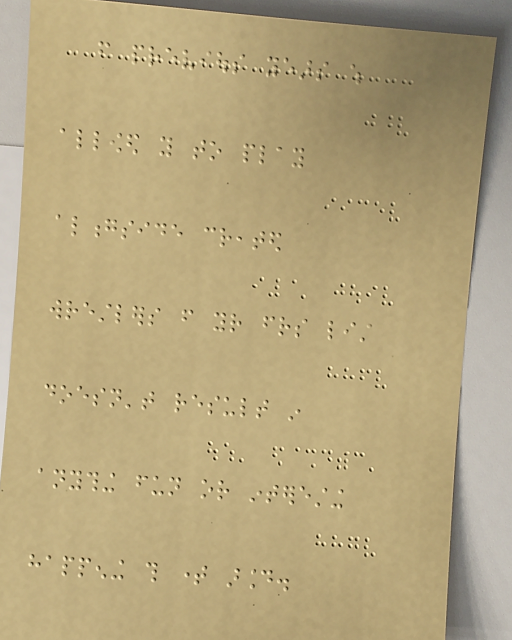from previous years which
allowed you to play
alongside created
wrestlers from your friends list
doesn't result in
anything fun or interesting
happening this time around.
